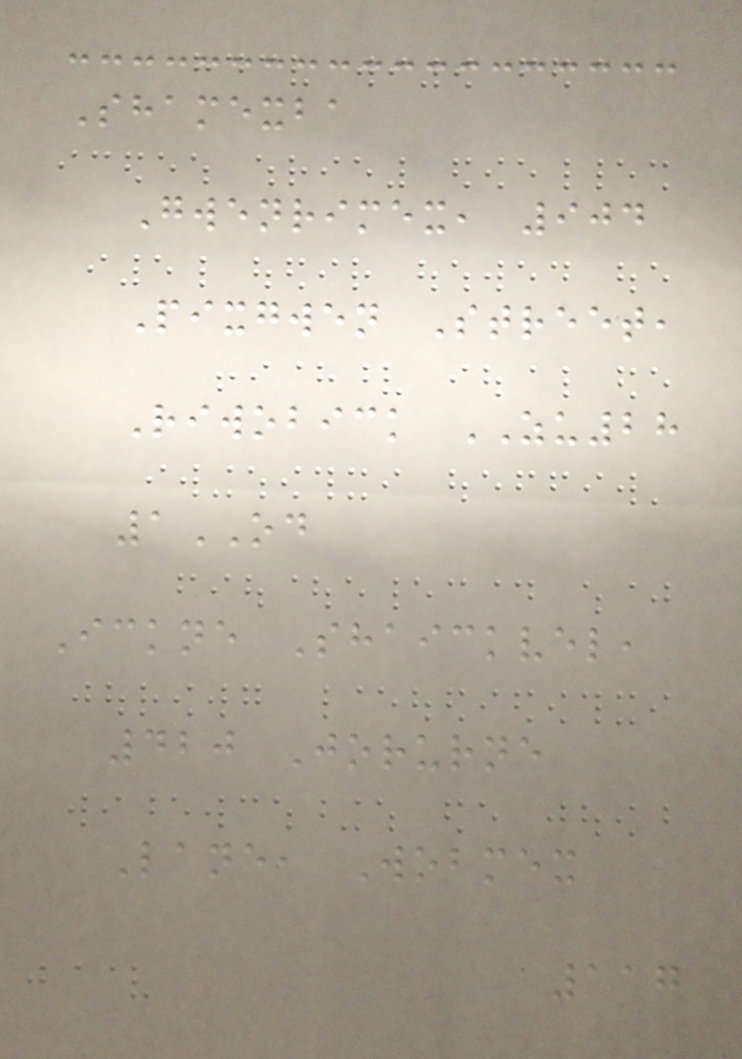Shamexba
Gwenrimex, 904
Pixgwen Street,
Riwobick ZU28
1OD
Ickne Shaickvel,
420 Jorurne
Lane, Wobmex
117
